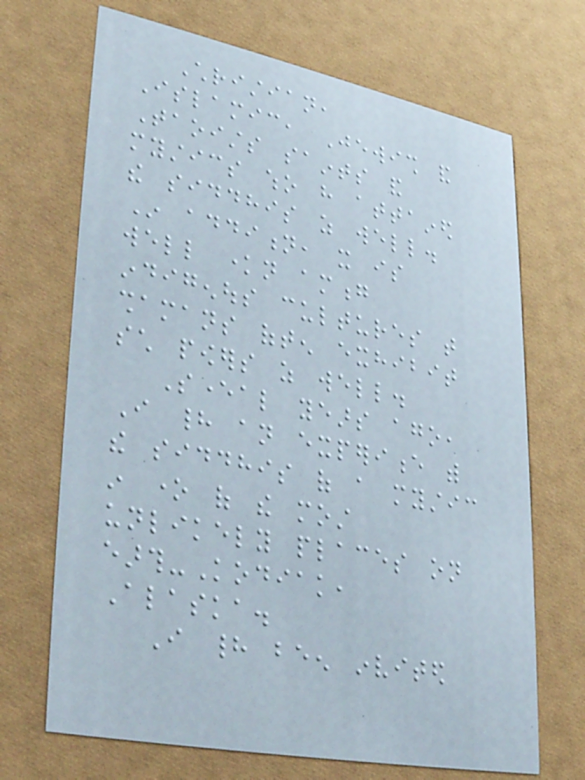Christian,
Islamic, Jewish and
Taoists saints and
mystics who have attained
the siddhis as well.
In addition, it is
well known among
indigenous cultures that
shamans often exhibit
such powers as well.
Several years ago,
I had an experience with
the siddhis of a mystic
in one of the most
unlikely places on
earth-Kodiak,
Alaska.
I had been invited
